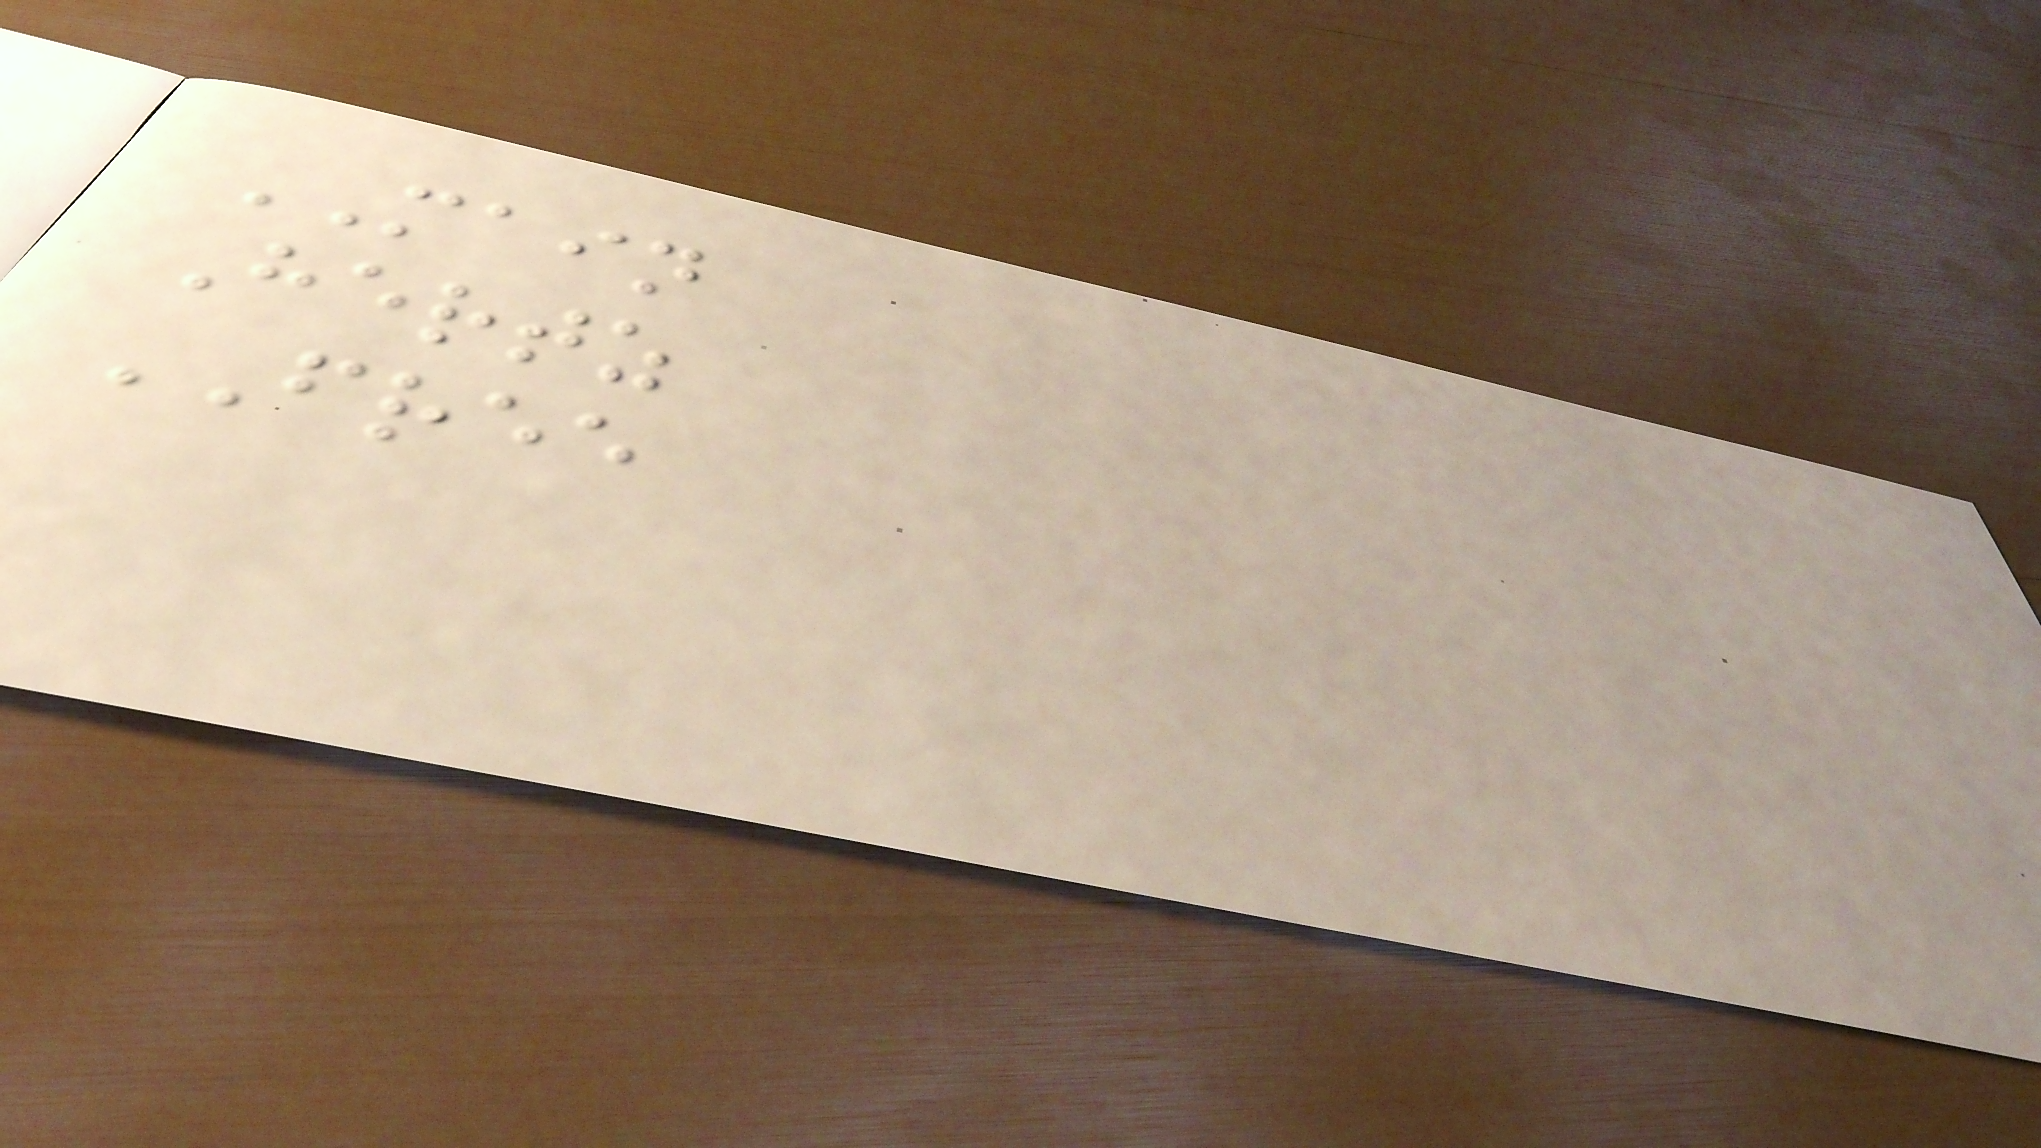MAIN
Hertz
FREE
